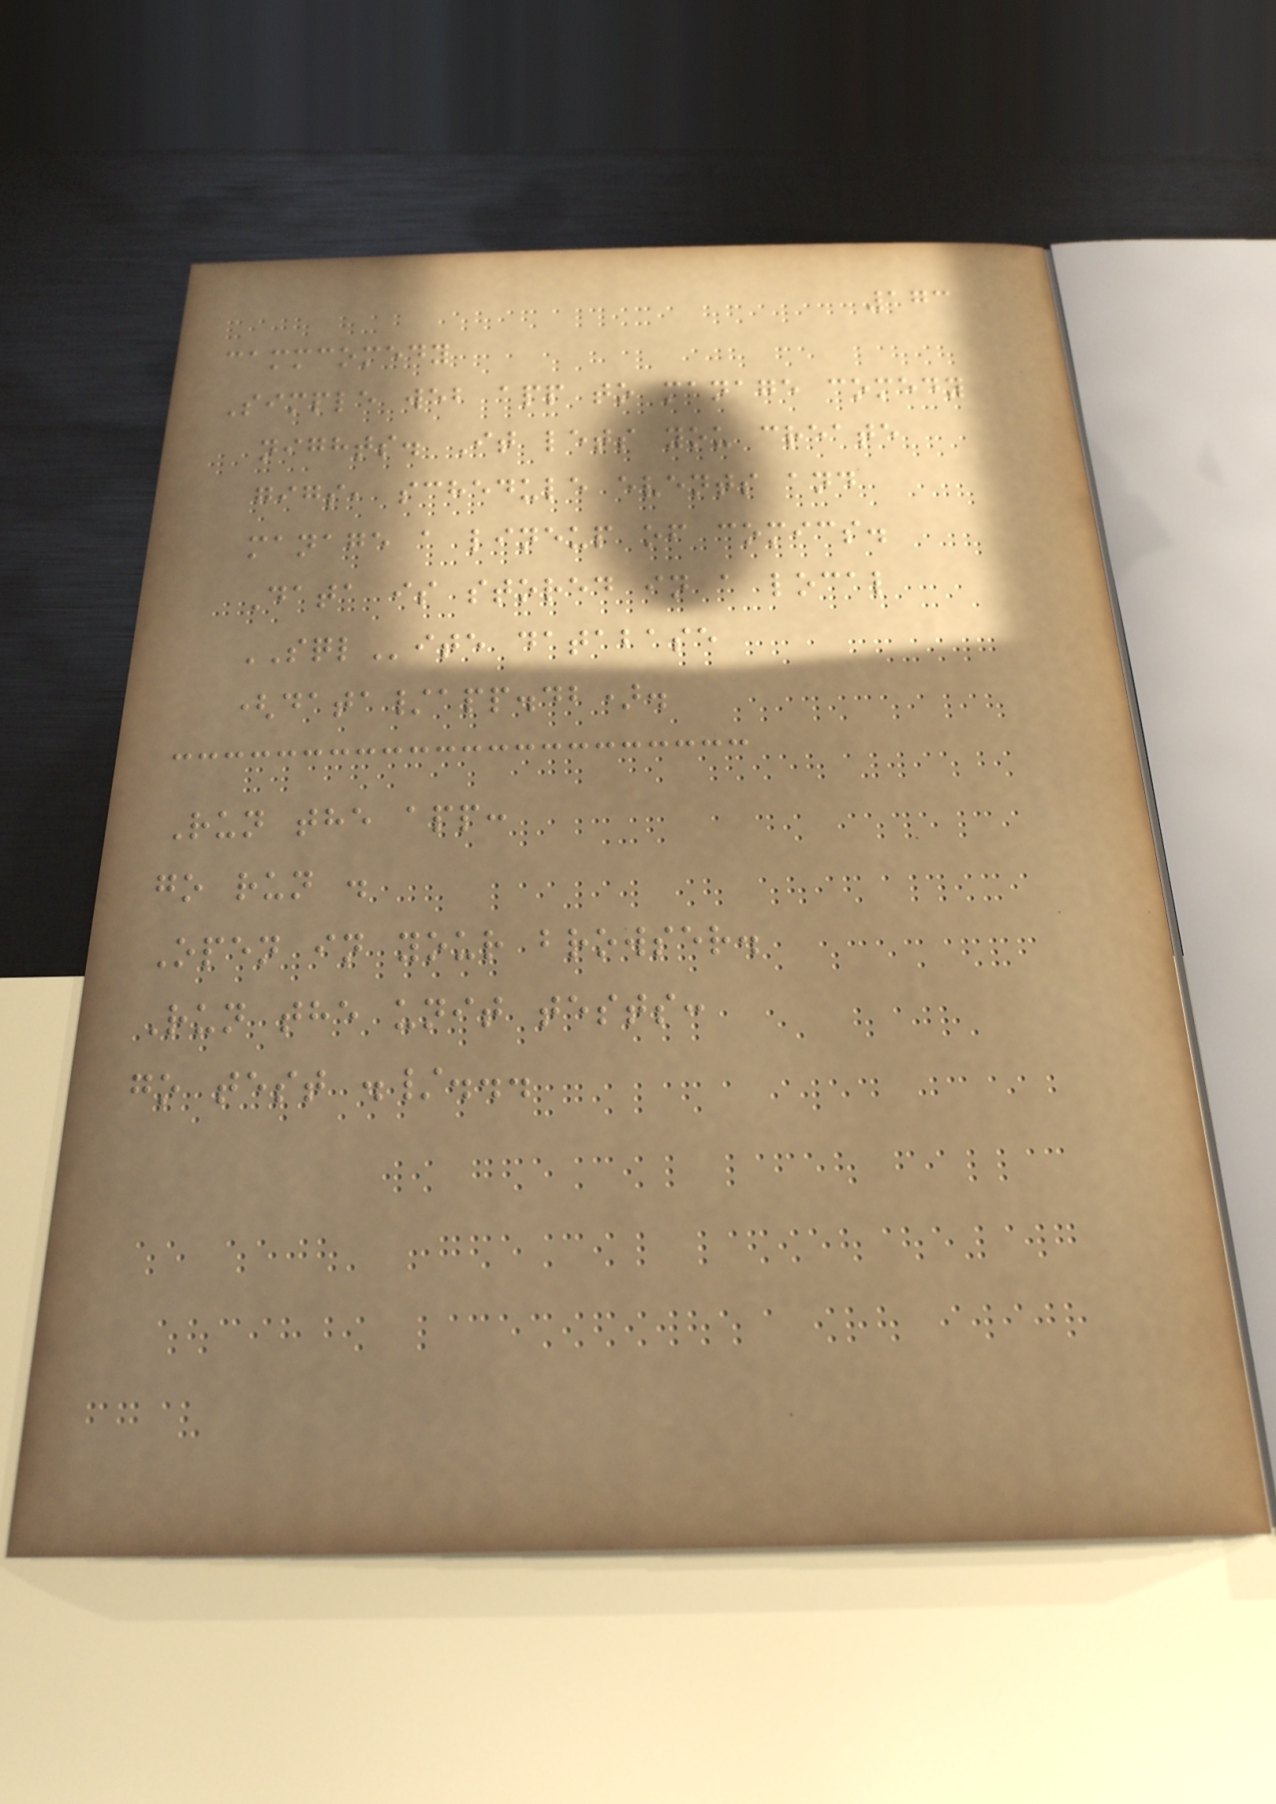173
cammcomedy
Simple web app to manage comedy
nights. It lets you create
gigs, schedule events and
manage a lineup of comics.
Data is stored in a local
SQLite database
(data/app.db).
Run the app:
go run .
Open in your browser.
Run the unit tests:
go test ./...
